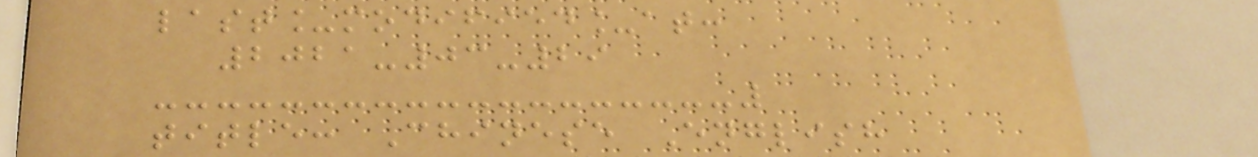last_modified_at:
2021-03-29
title: Chinese English
